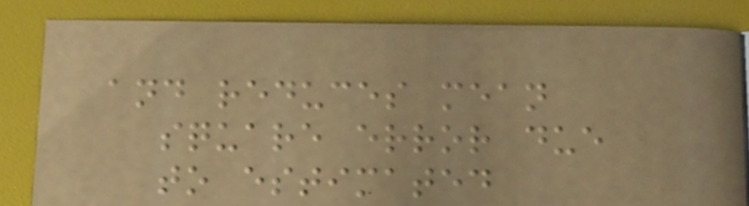and reduces mean
square error due
to estimated
